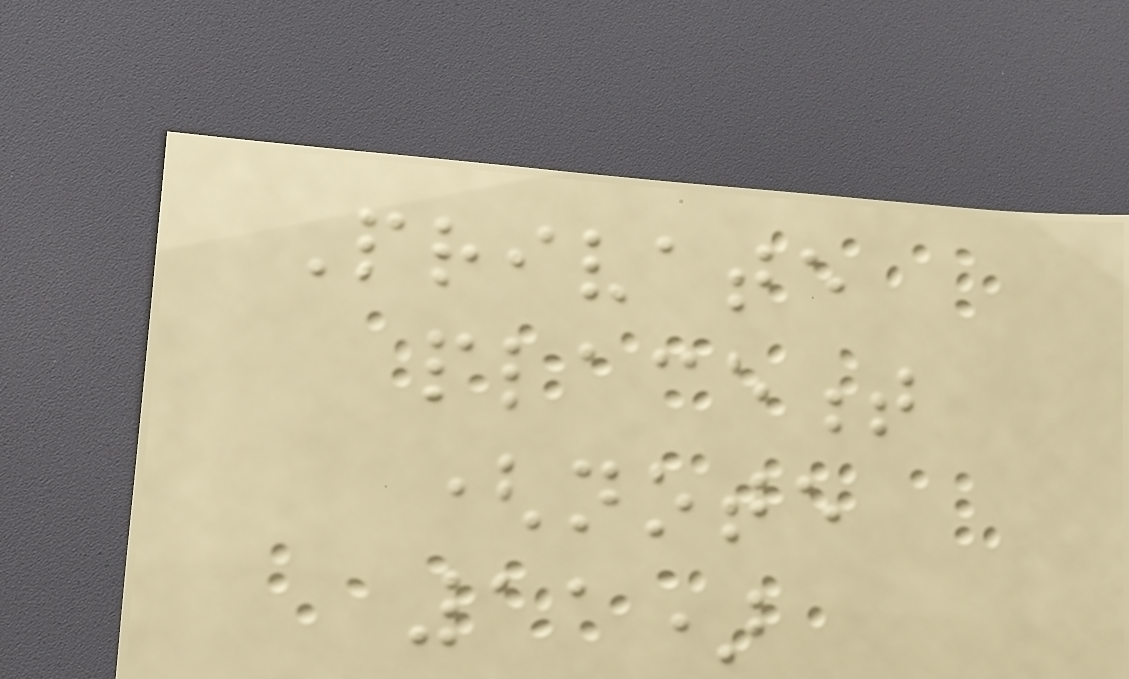Private
placement
(note
11)
